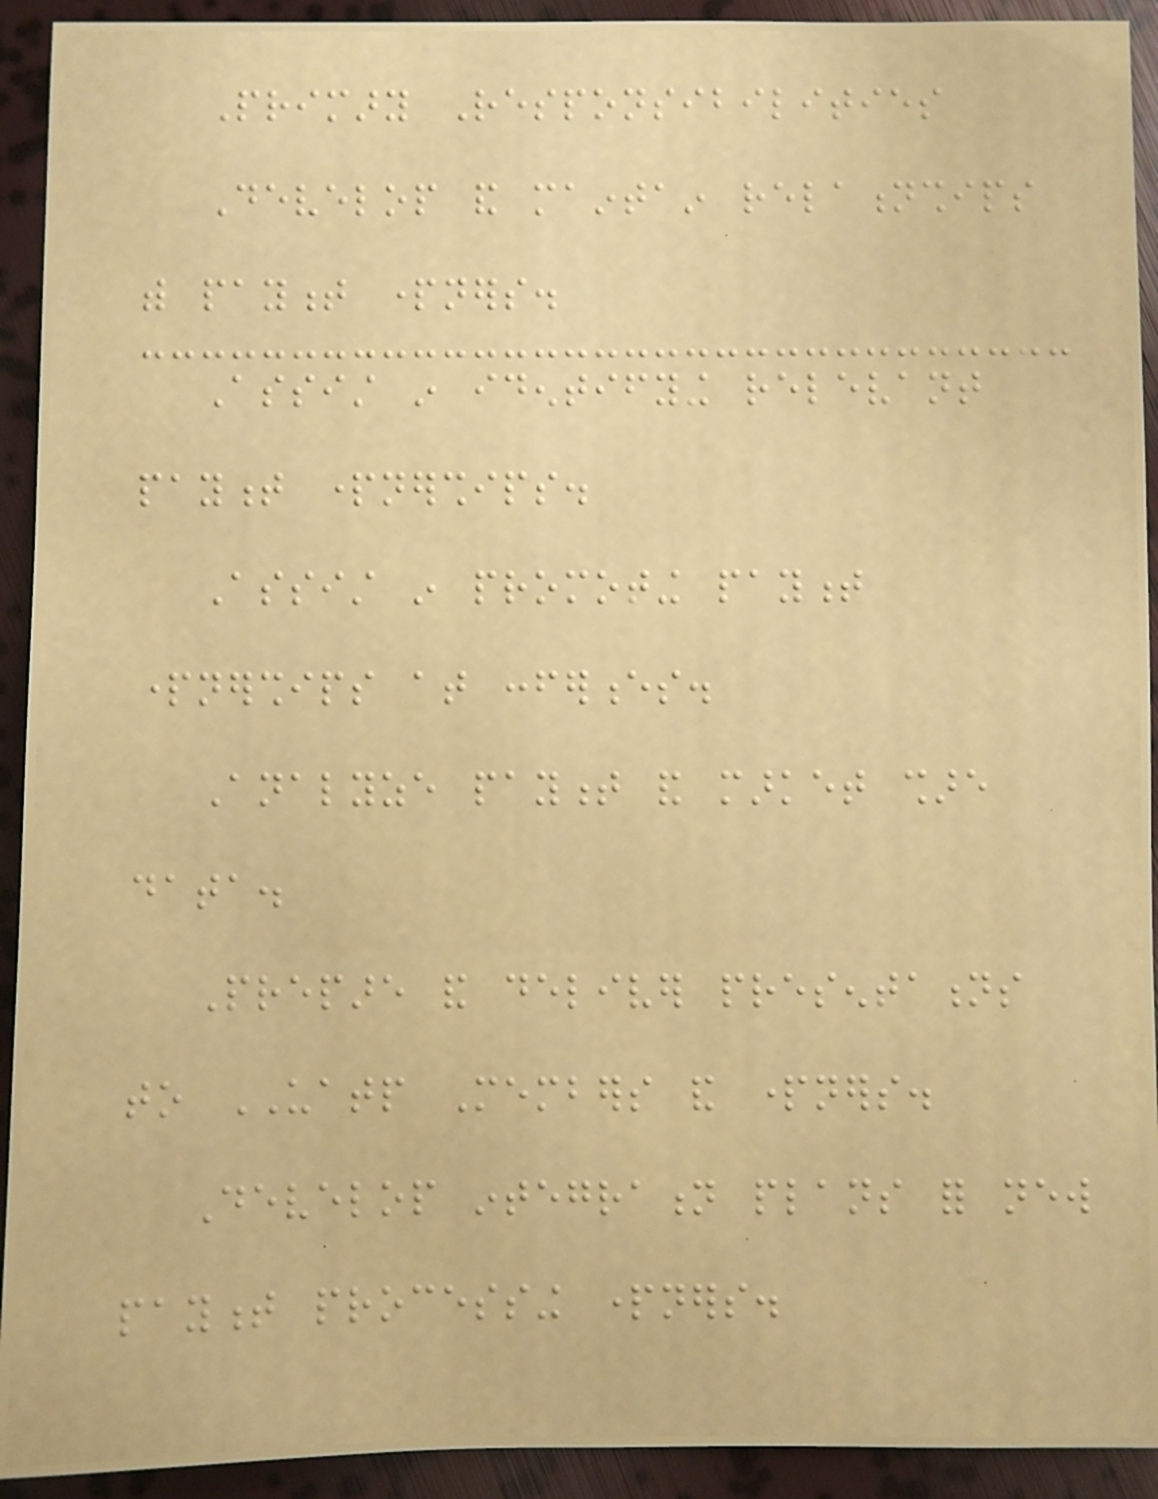Primary Responsibilities
Develop and maintain relationships
with payment partners.
Assist in identifying relevant
payment partnerships.
Assist in promoting payment
partnerships at conferences.
Analyze payment and market share
data.
Prepare and deliver presentations
to UATP Members and partners.
Develop integration plans for new
payment processing partners.
